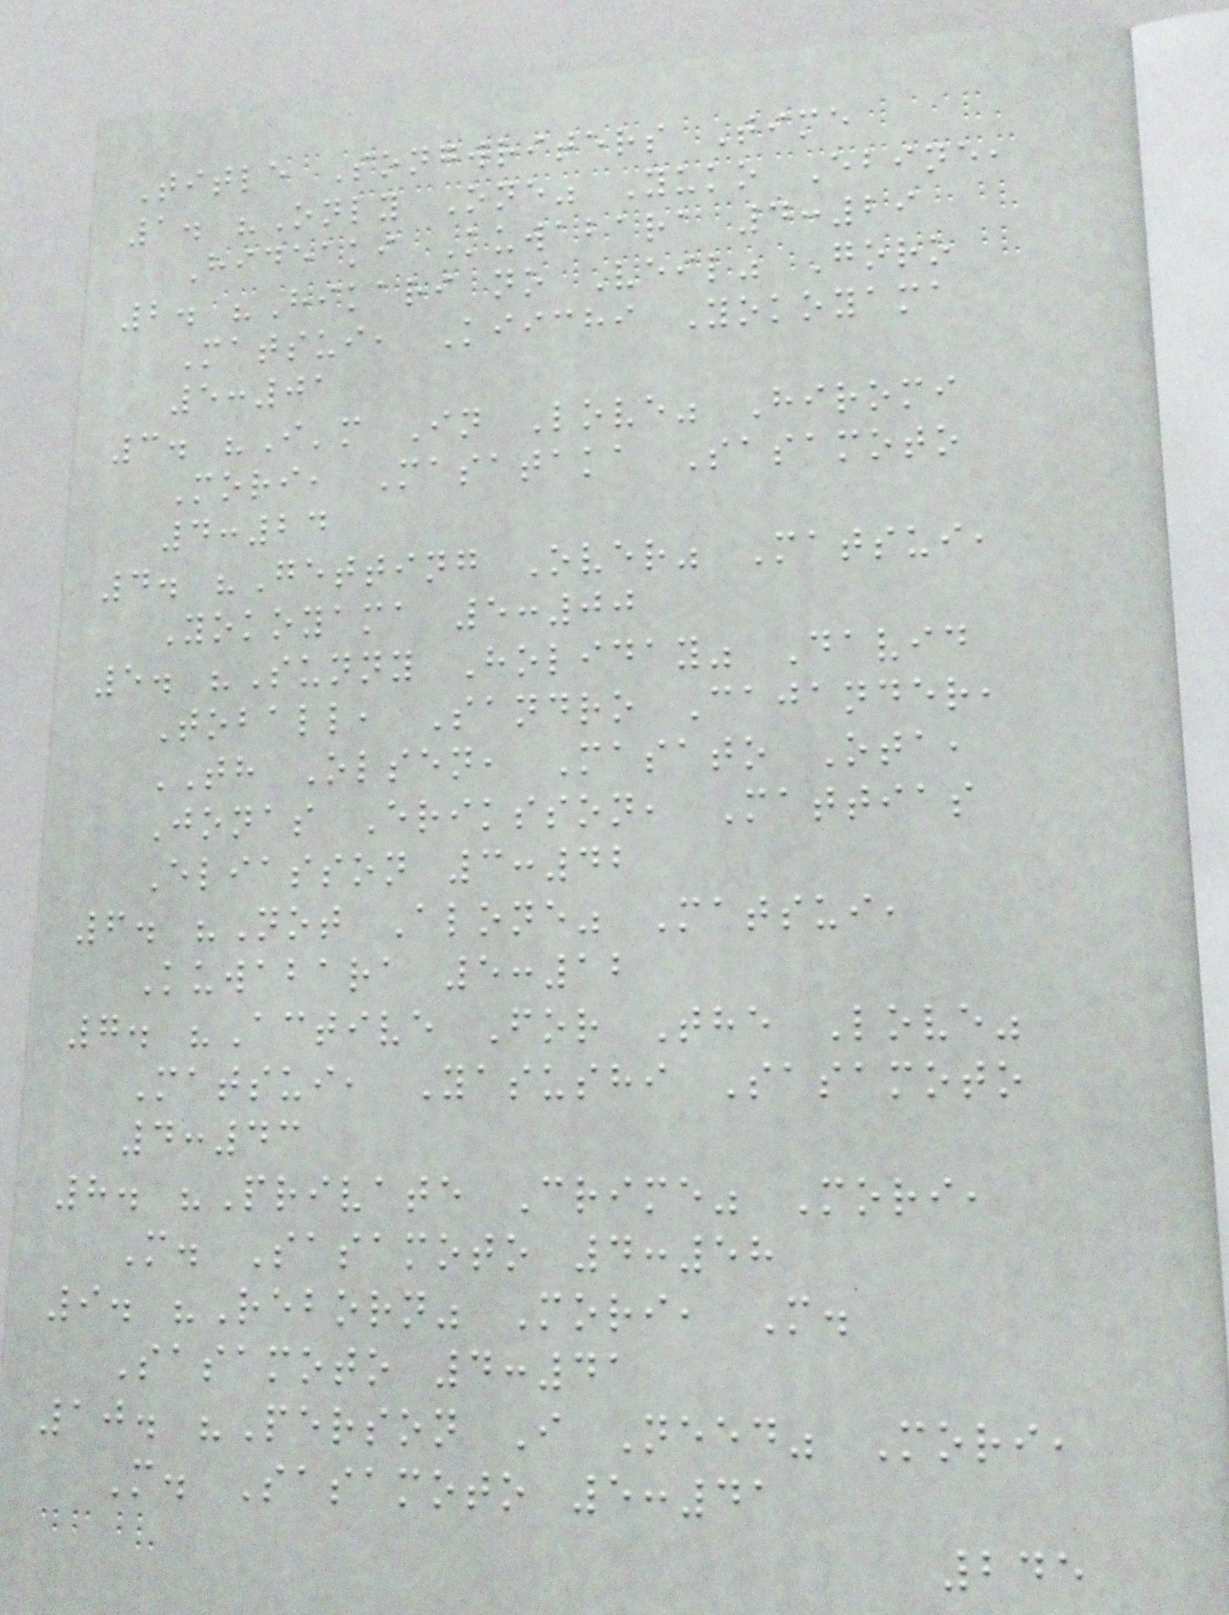Title Songwriters Time
1. "Only One" Yuko Ebine,
Hideaki Kuwabara 4:29
2. "Hikari no Veil" Goro
Matsui, Kiichi Yokoyama
5:01
3. "I'm In Love" Hiromi
Mori, Masataka Sasamoto
4:24
4. "Getting Over" Matsui,
Yokoyama 5:00
5. "Sunny Holiday" David
Toball, Sandro Cajander,
TH Olsen, Masato Ota,
Jonas Eriksson, Mattias
Eliasson 3:42
6. "Not Alone" Matsui,
Kuwabara 5:12
7. "Active For The Love"
Matsui, Yasushi Sasamoto
4:43
8. "Private Crime" Mori,
M. Sasamoto 4:58
9. "Reborn" Mori, M.
Sasamoto 4:41
10. "Person I Need" Mori,
M. Sasamoto 5:41
245
